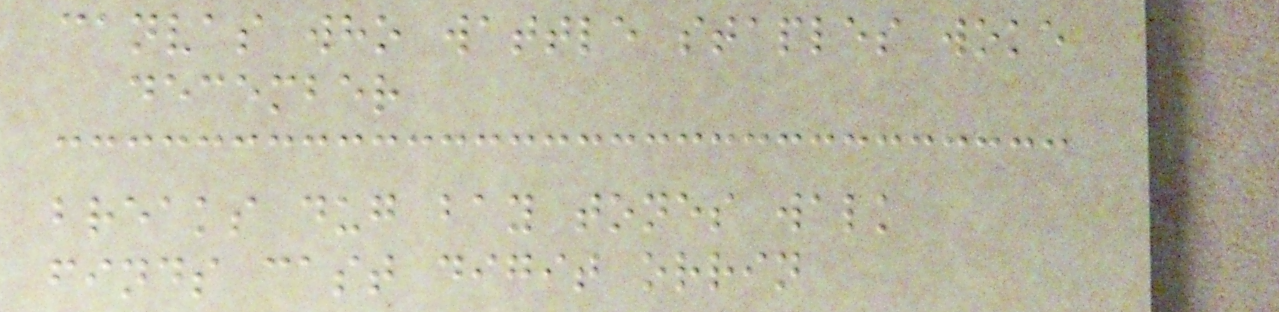canvas who wattle staples woke
december
breaks dug bay tones walk
finds cast digit orrin
